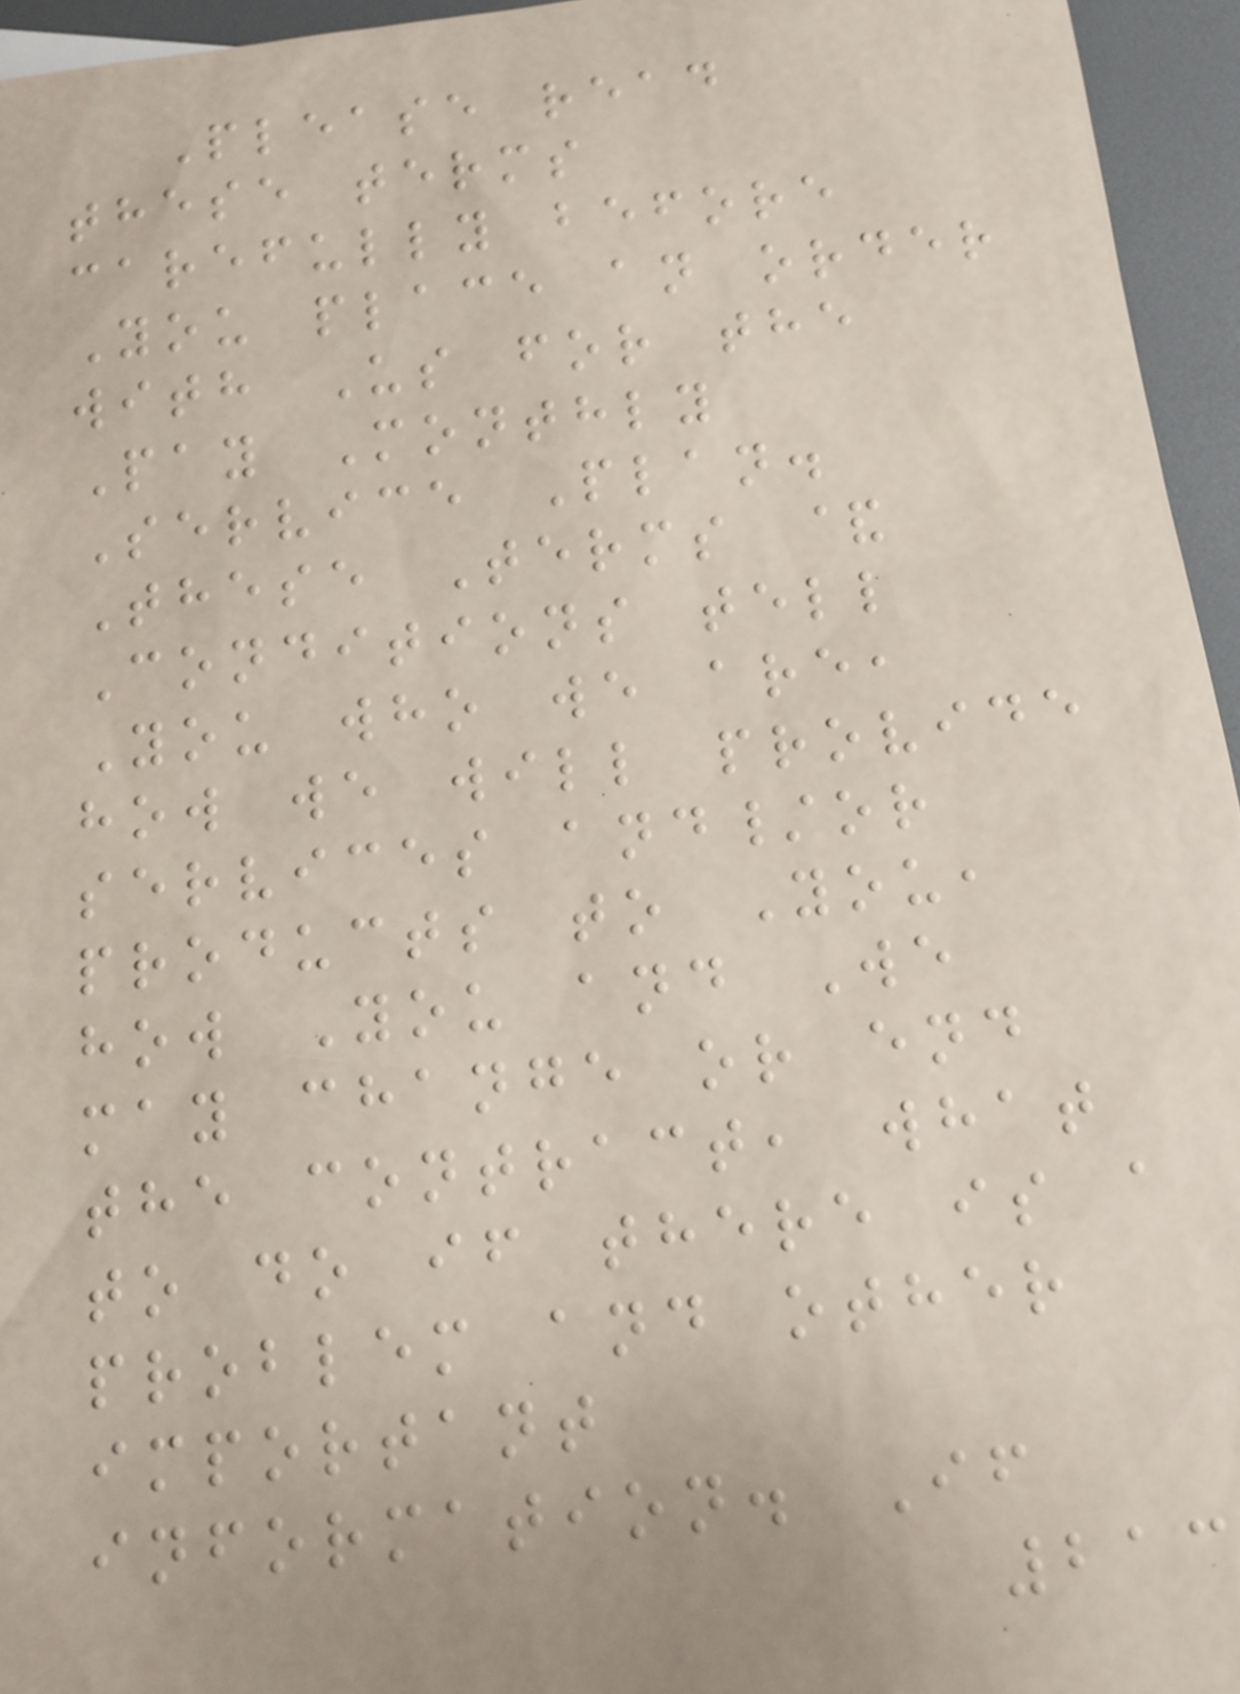Please read
these terms
carefully before
You place an order
with Us for the
Pay Monthly
Service Plan.
These Terms &
Conditions tell
You who we are,
how we will provide
services and/or
products to You,
how You and We
may change or end
the contract, what
to do if there is a
problem and other
important
information. If
213
